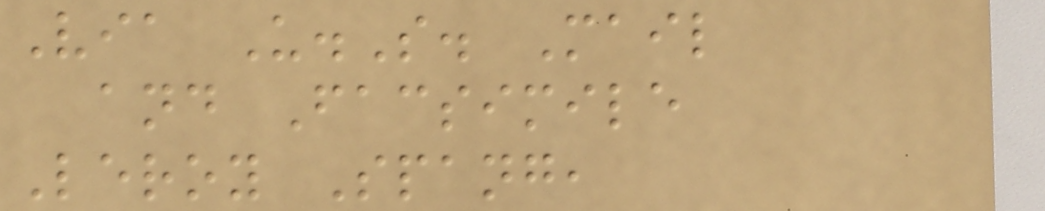Via U.S. Mail
and Facsimile
Leroy Spang,
